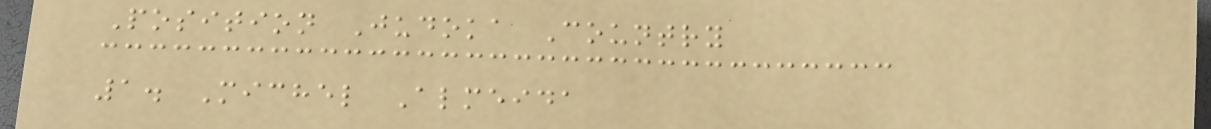Position Judoka Country
1. Michel Almeida
